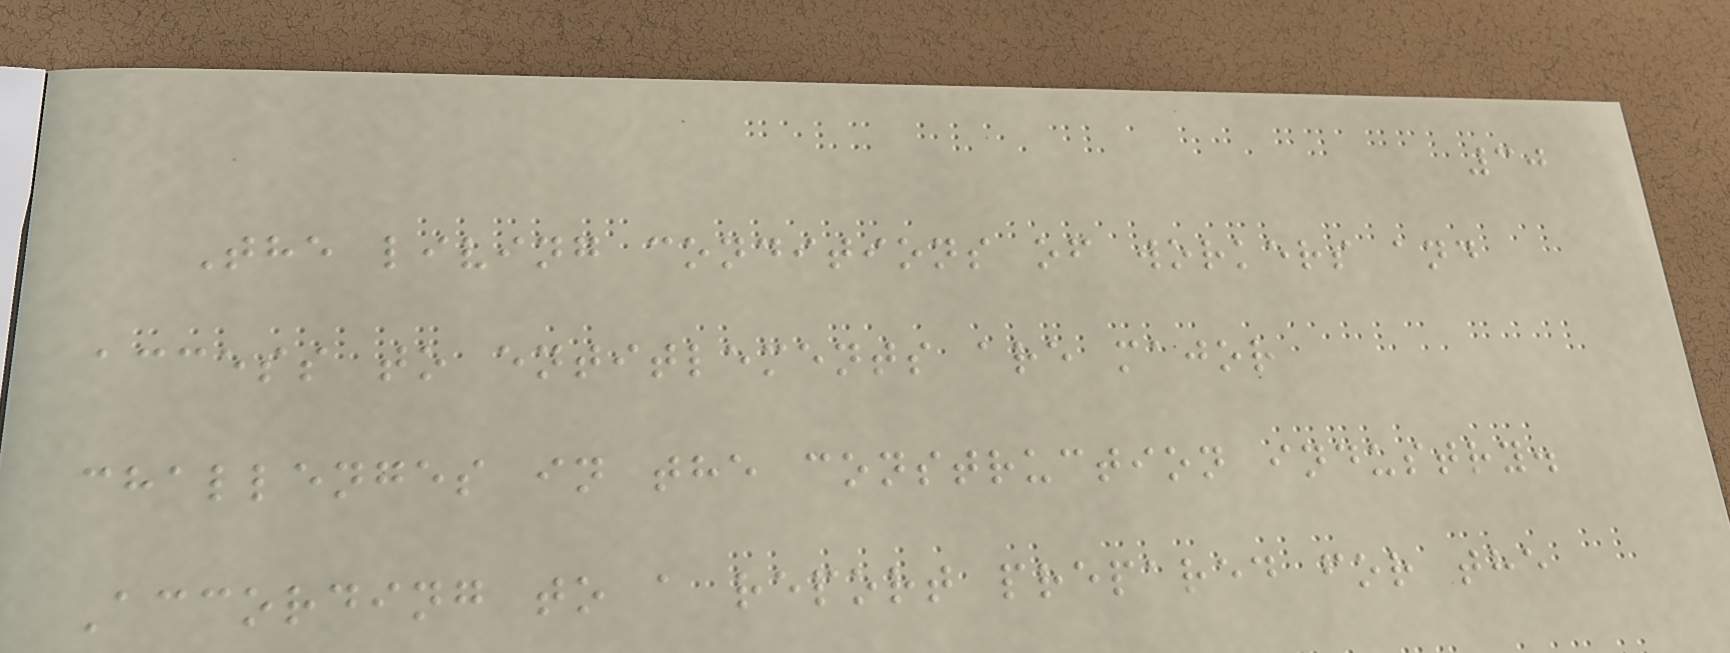30
The living conditions of workers and
access to entitlements are major
challenges in the construction industry.
According to a report prepared for the
